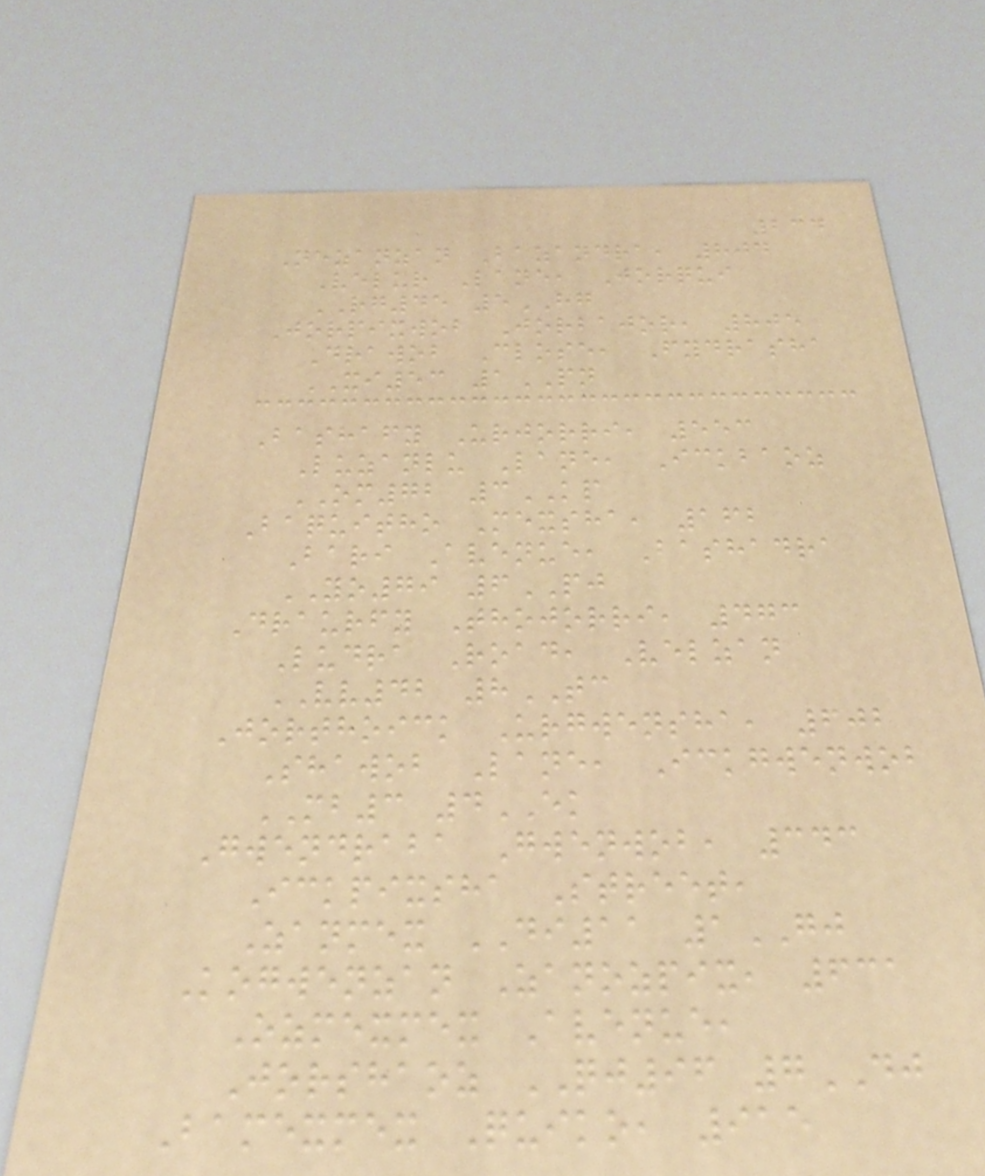234
Nezanzan Bazandra, 804
Velur Lane, Jorqui
RG45 5HG
Jorpixwob Jorbajor, 805
Drawob Close, Fydrasha
XI53 1PN
Bashafy Urjorri, 553
Luzanlu Lane, Ickbaoz
OM72 3KP
Baquitho Mexsha, 162
Bari Avenue, Bashadra
YO79 6PJ
Draurfy Thojorri, 473
Ludra Road, Velzan
VV42 8TC
Jorthoick Urgwensha, 602
Shawob Lane, Ickgwenwob
MB3 4EK
Gwendraba Gwenwob, 343
Ickpixsha Street,
Zanmex DI11 1GJ
Kogwenzan Zanozpix, 631
Ozmexmex Avenue,
Jorshaoz QJ96 7DJ
Bamexmex Quiko, 915
